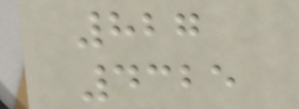827
4325
